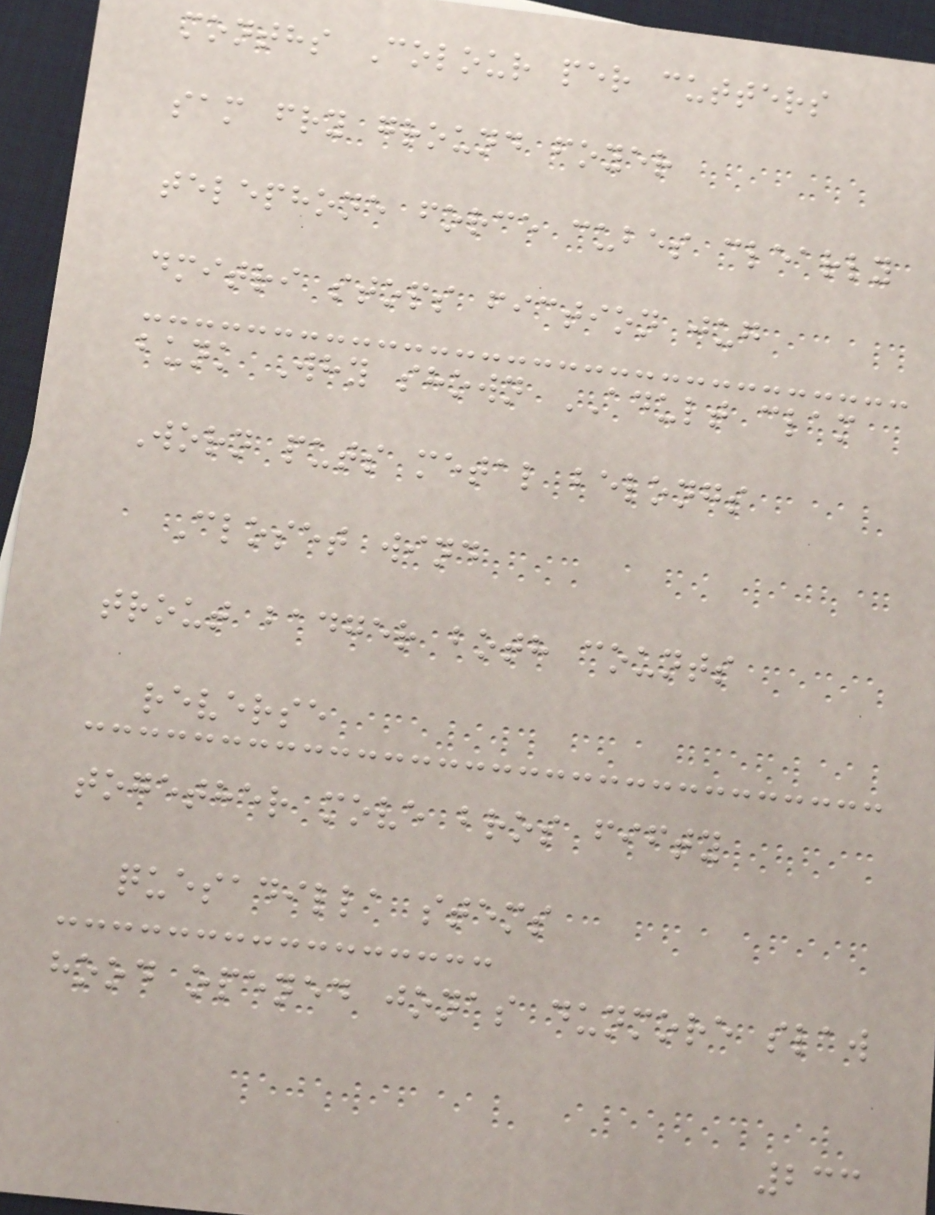months Colour per cutters
sam fry ground foyer
telephone force cubes clearly
dmitri stops fiction jug
bunk Why shown ADULT clam
Worn puts metal belongs
Closet wind
trout badger both counts
reverse
together move bros fifty
quesadilla stems
hood opened jonas dunmore slaw
233
